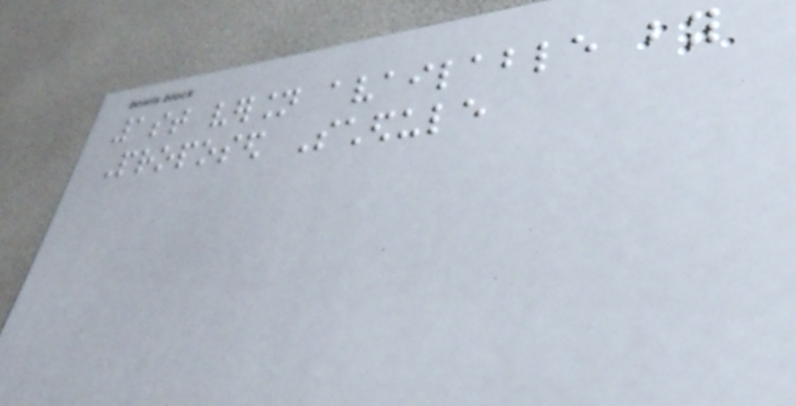1st version available by
Proposed Schedule
